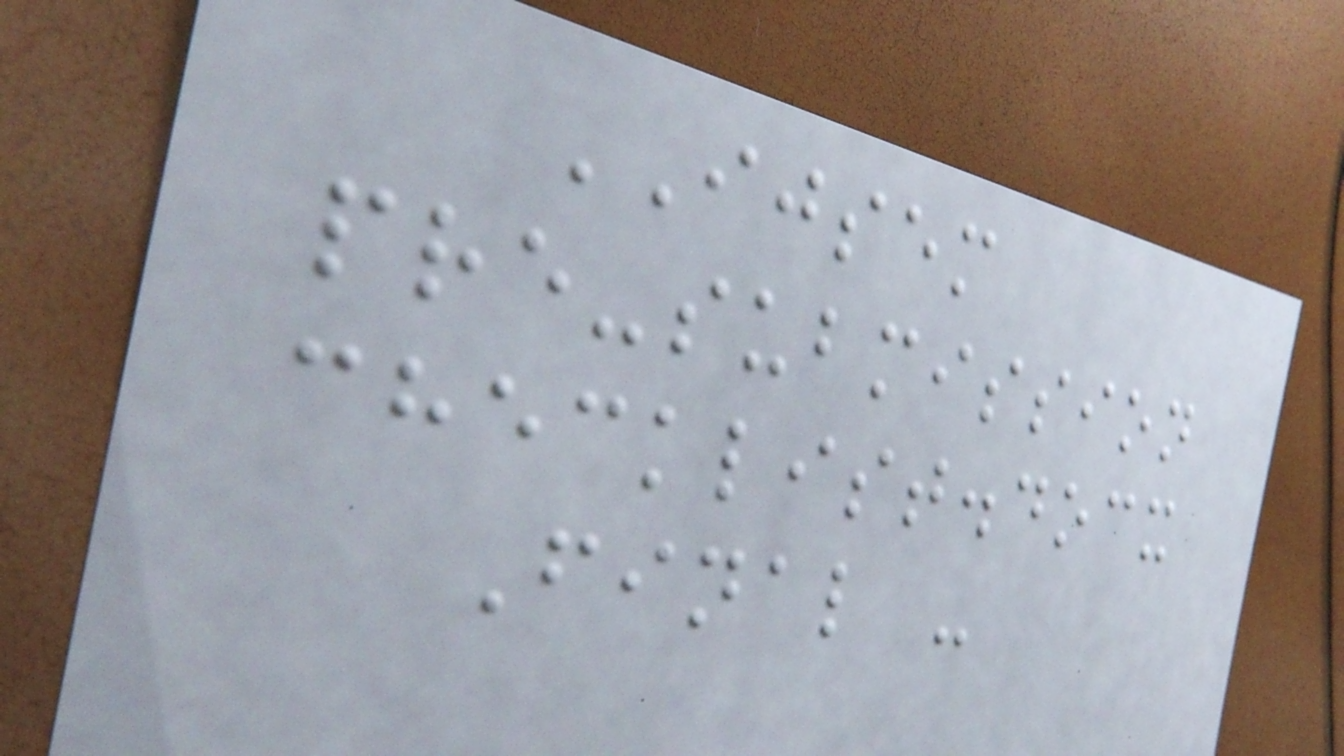IJSEM
pre-submission
checklist.docx
Final -
